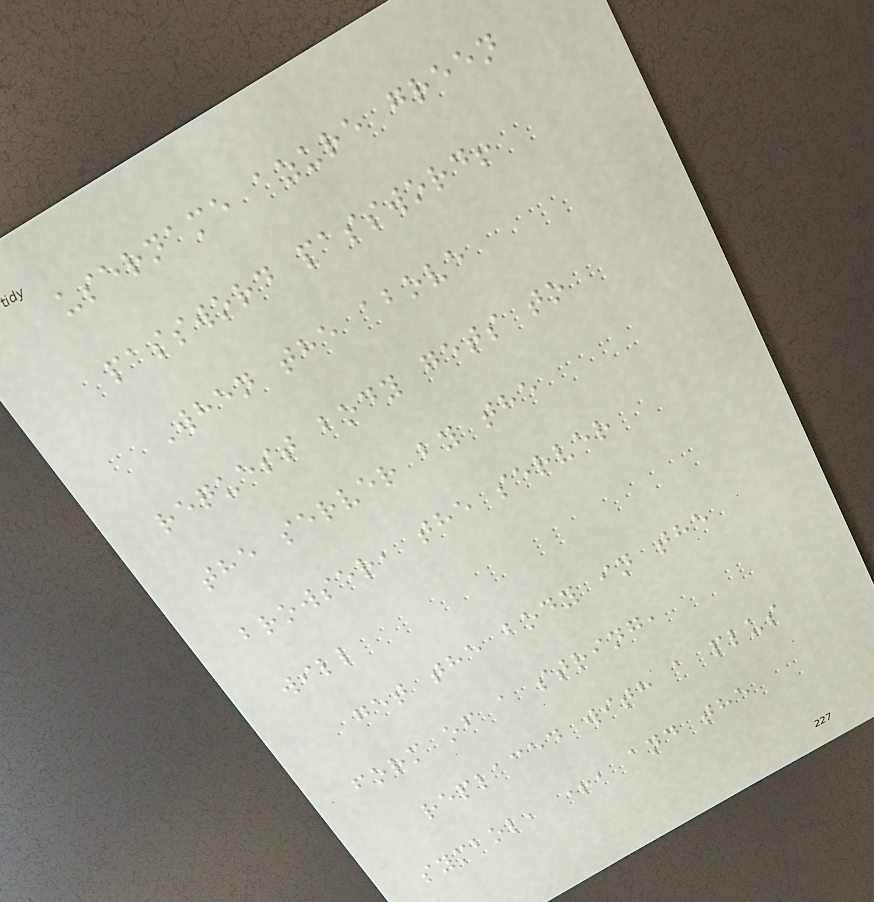username azure green
password password!
When the above
request body gets to
the server by the
browser, the server
will
get the body in the
form of a string,
replaced with a plus
symbol, +, and the
